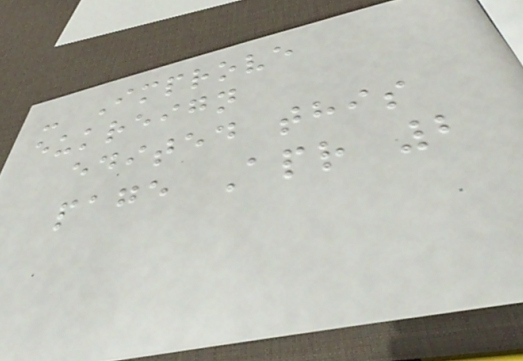- Improve
eukreign
edited this
page Apr 2
